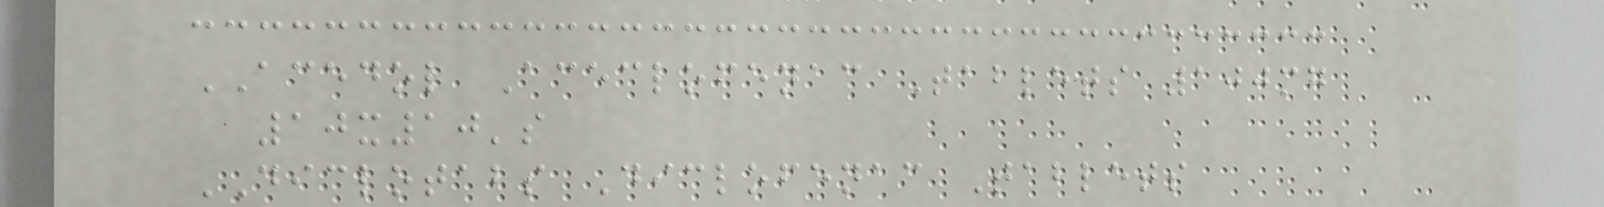ACEDOL Aceclofenac Tablets 100mg
10x10's
DICLOTABS Diclofenac Tablets
